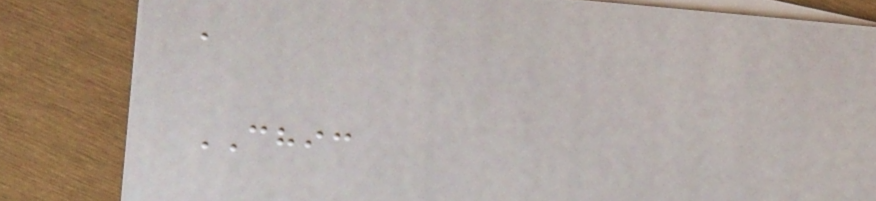a
CHIC
